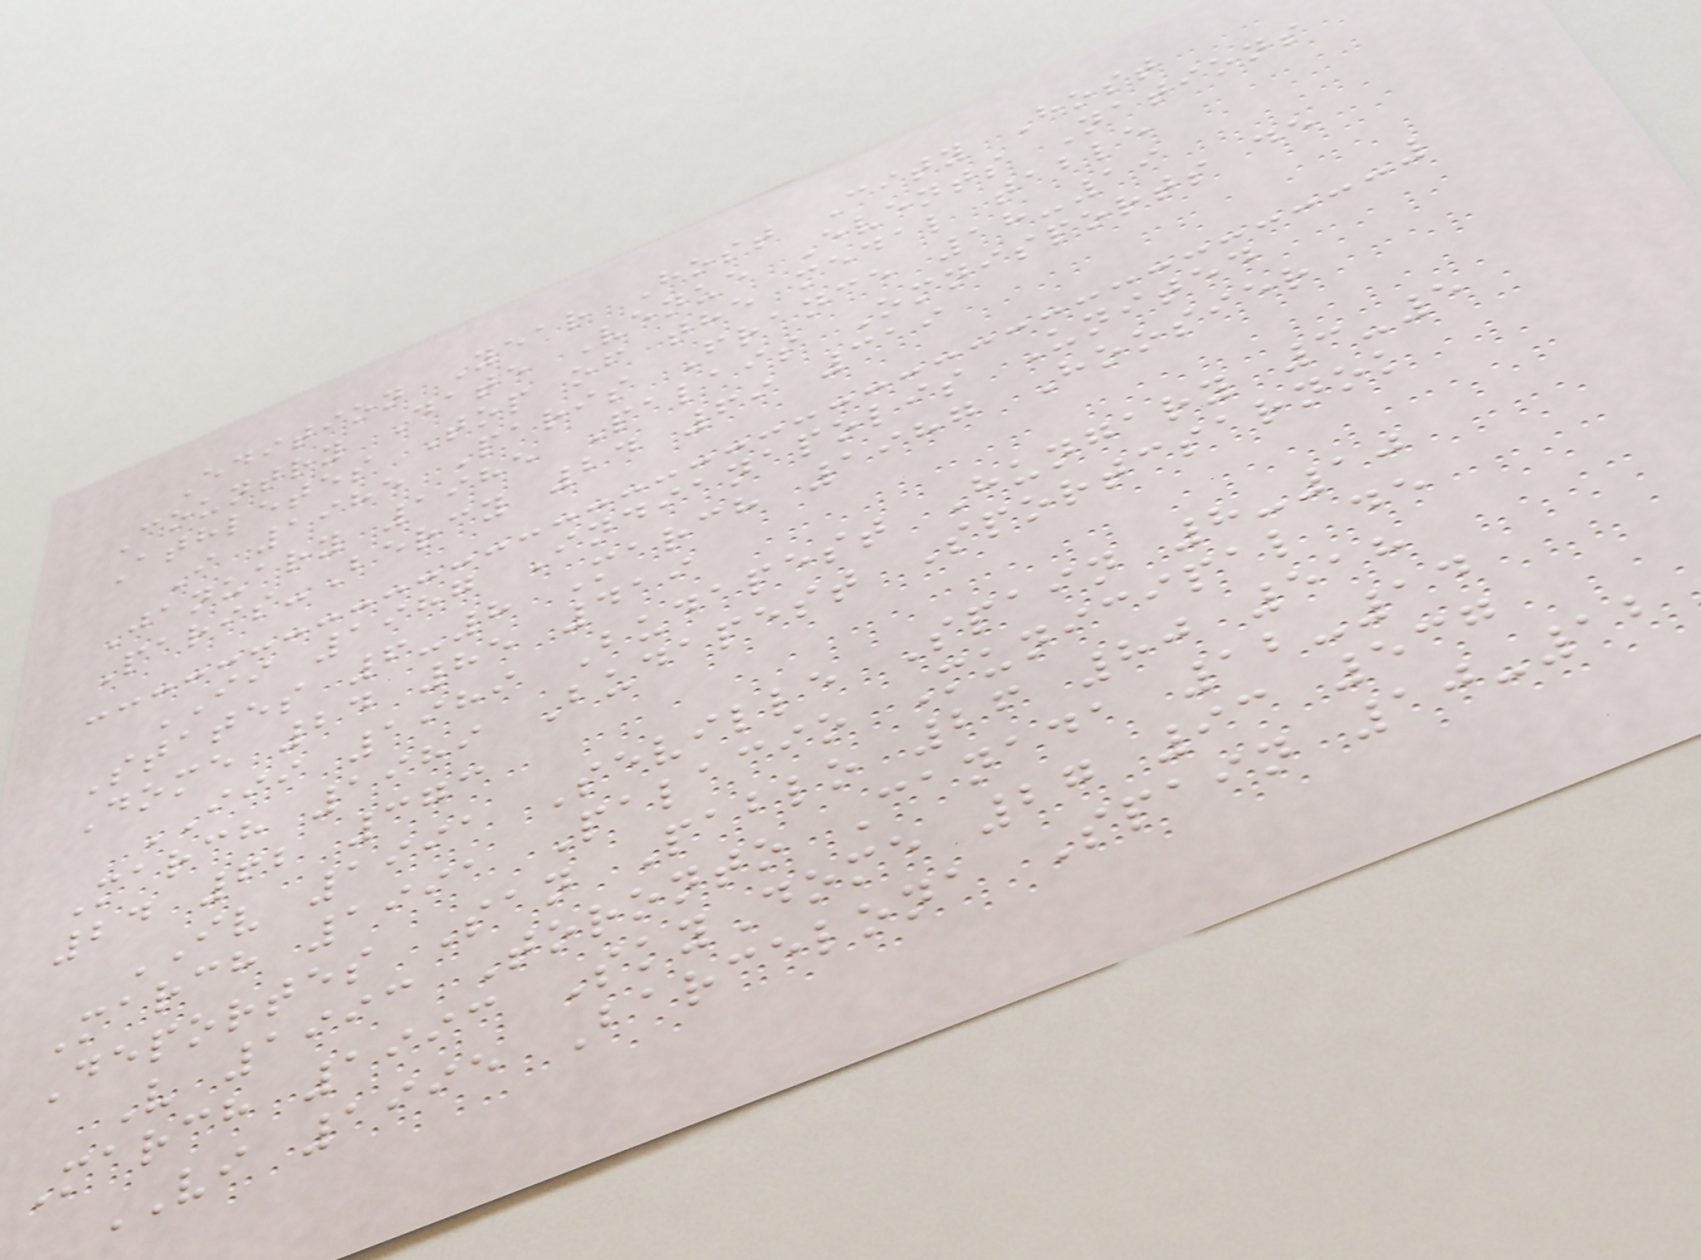Edition Year Host City Host
Country Date Venue Events Nations
Athletes Top of the medal table
I 1985 Paris France 18-19
January 1985 Palais Omnisports de
Paris-Bercy 24 69 319
II 1987 Indianapolis United
States 6-8 March 1987 Hoosier
Dome 24 85 419
III 1989 Budapest Hungary 3-5
March 1989 Budapest Sportcsarnok
24 62 373
IV 1991 Seville Spain 8-10
March 1991 Palacio Municipal de
Deportes San Pablo 26 80 518
V 1993 Toronto Canada 12-14
March 1993 SkyDome 27 93 537
VI 1995 Barcelona Spain 10-12
